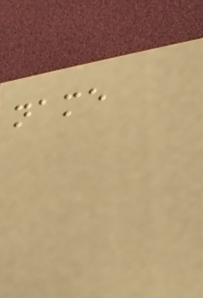name
